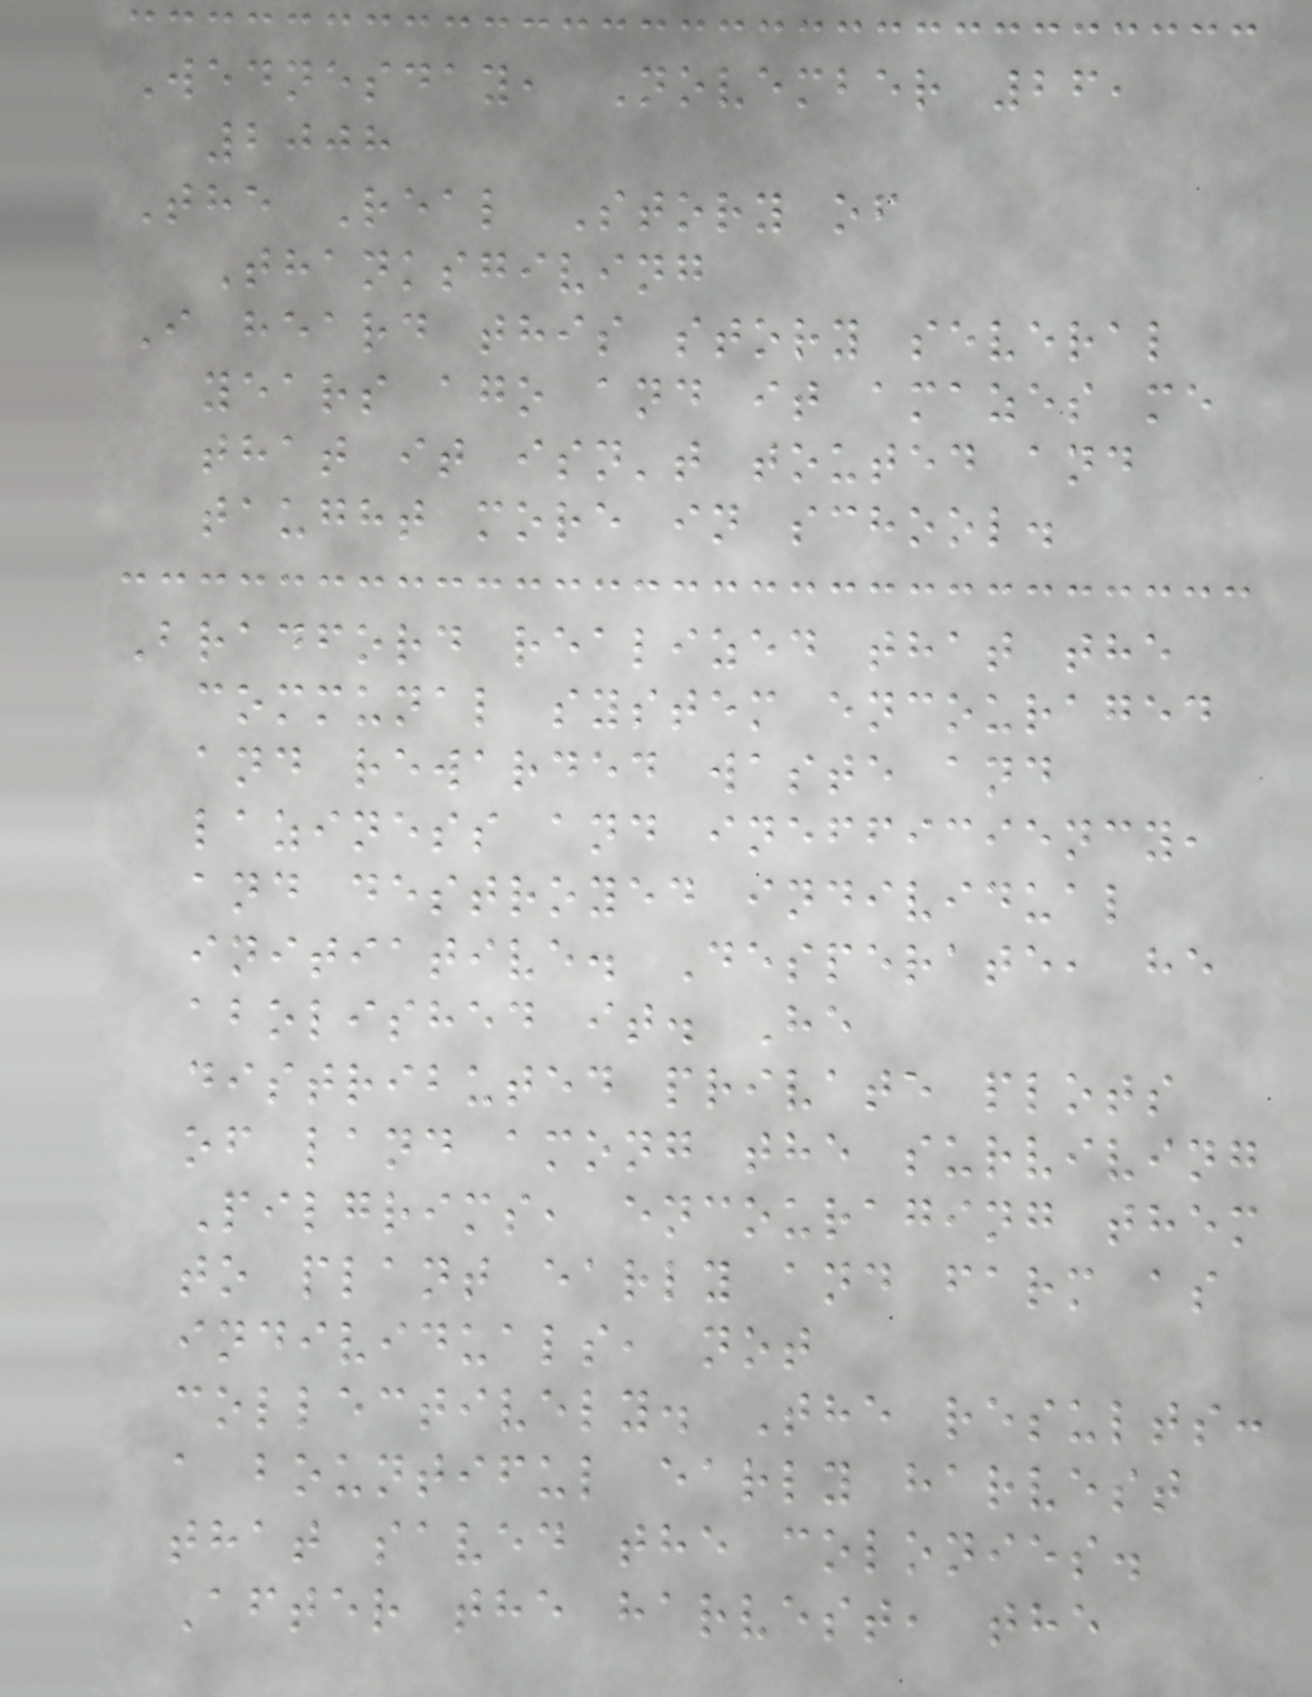Wednesday, November 26,
2008
The Real Story of
Thanksgiving
I heard this story several
years ago and it amazes me
that it isn't touted and
taught more in school.
Bradford realized that the
communal system encouraged
and rewarded waste and
laziness and inefficiency,
and destroyed individual
initiative. Desperate, he
abolished it. He
distributed private plots
of land among the surviving
Pilgrims, encouraging them
to plant early and farm as
individuals, not
collectively. The results:
a bountiful early harvest
that saved the colonies.
After the harvest, the
